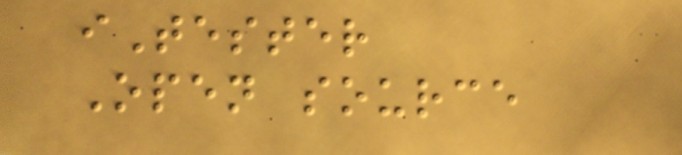iTester
Open source
